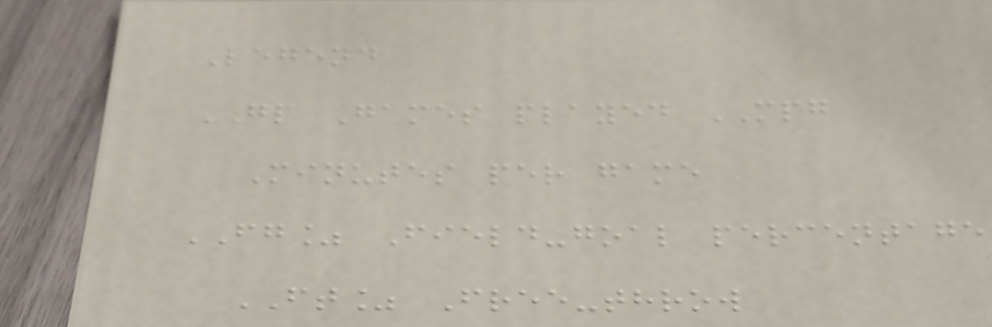Legend
GP Games played MPG
Minutes per game
FG% Field-goal percentage
FT% Free-throw
